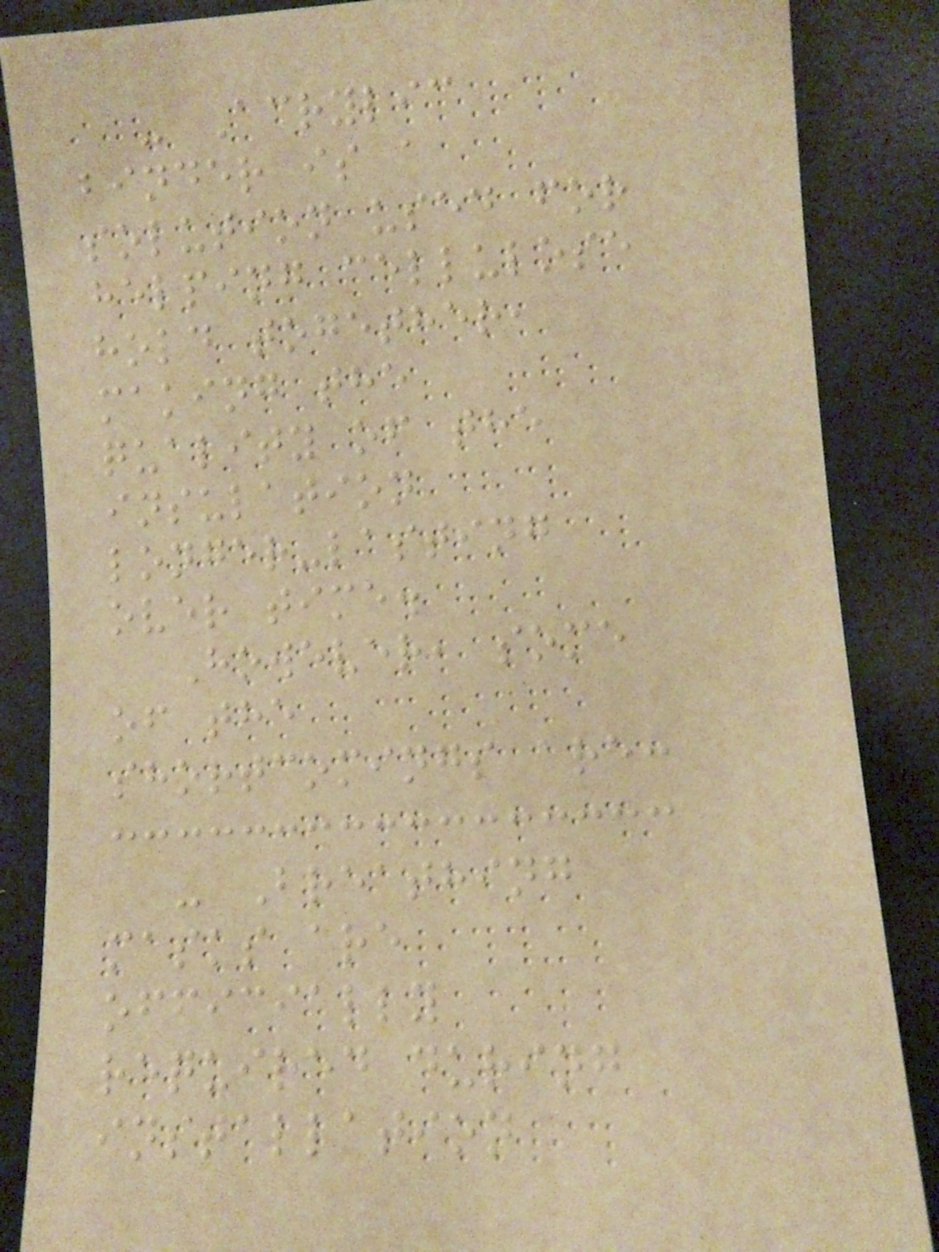- Acrylic
binder is a
solution used for
helping cellulose
hold together,
making the
quality of the
insulation
longer-lasting
over time.
However, some
of the
shortcomings are:
- Breathing
masks are
officially
required during
installation
